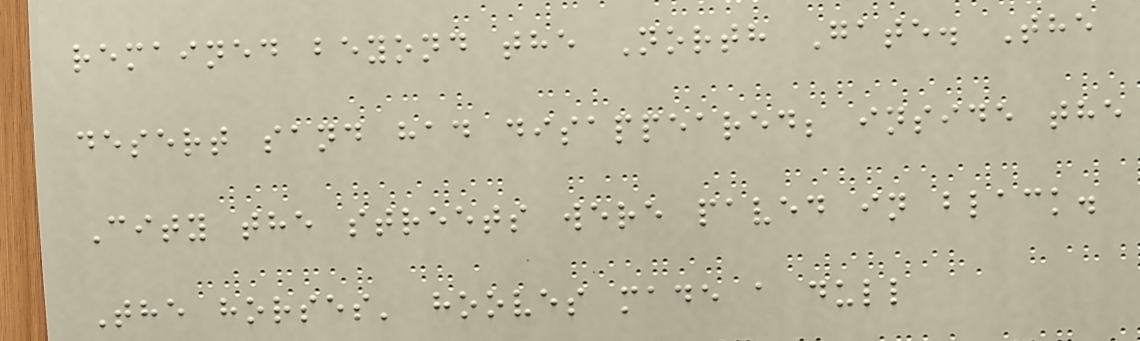remained beyond the North Gate. The
desert sand had disappeared; inside the
City the streets were paved in black.
The horses' hooves made a dull
